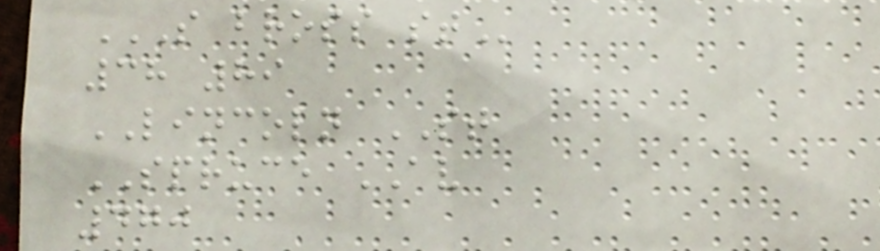S BROSS ST
38 89
LINCOLN ST
SPRUCE AV
470
